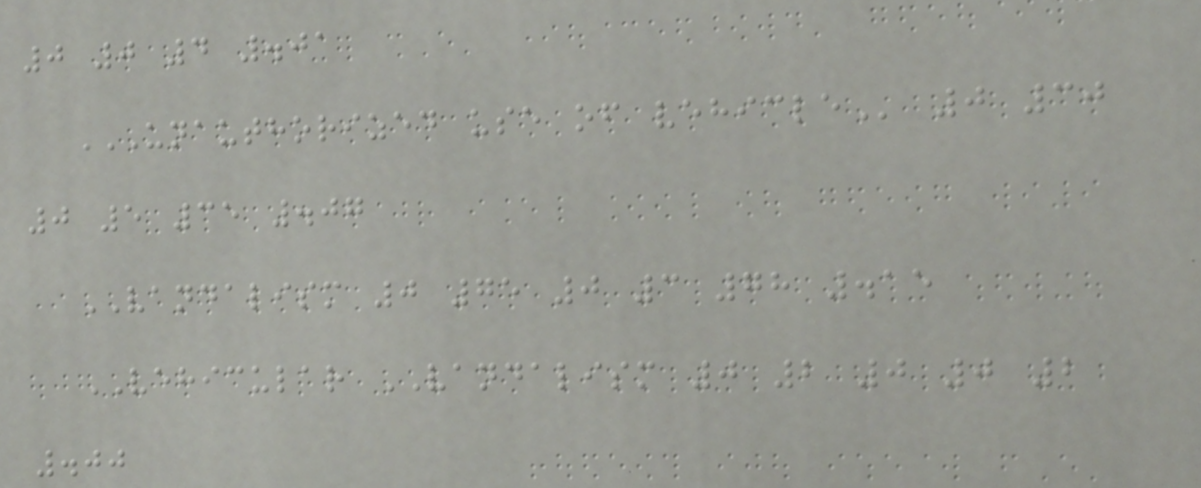0 0 4 .01
UNAUTHORIZED USE OF VEHICLE 0 30
0 5 35 .07
VANDALISM 0 75 0 3 78 .15
VEHICULAR VANDALISM 0 2 0 0 2
.00
